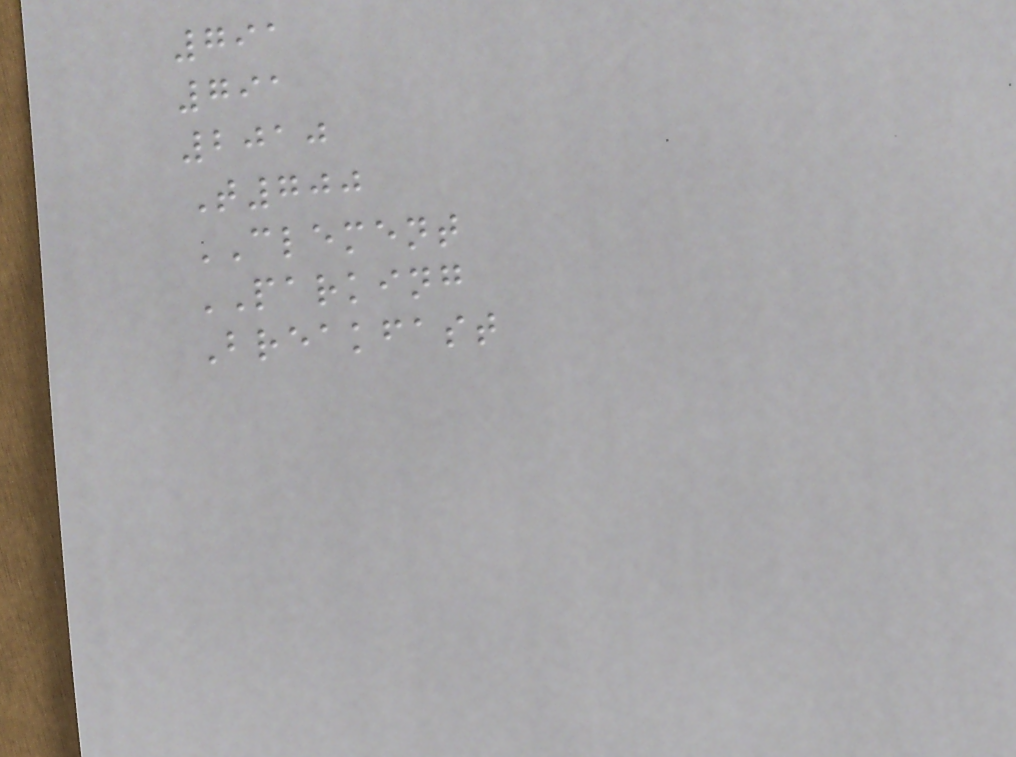791
791
2010
T700
CLEMENT
PARKING
Breakfast
